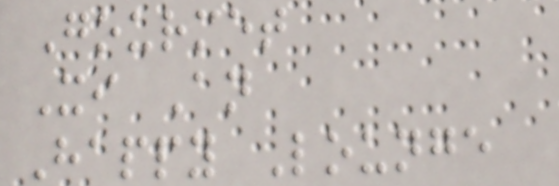Gourmet
Xi An
Happy Lounge
